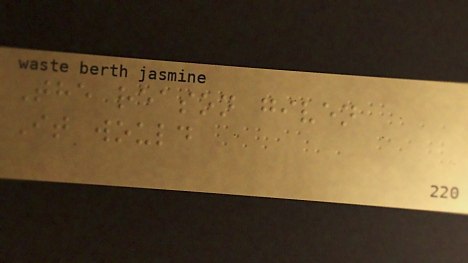The reason given
It would
